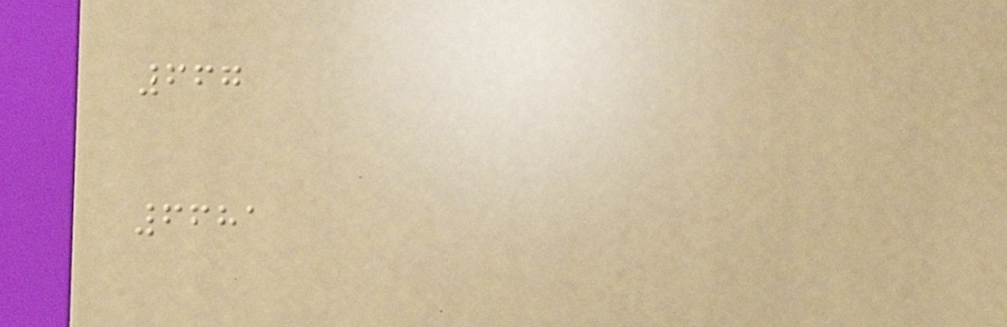667
6681
